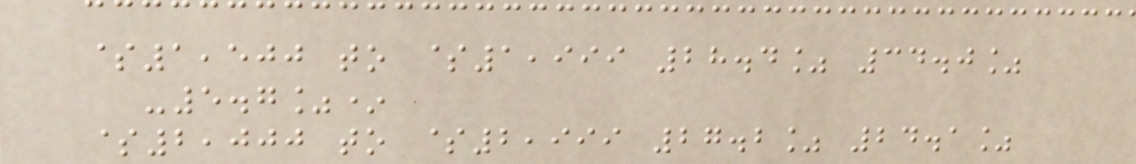$1,500 to $1,999 28.4% 34.0%
-5.7%*
$2,000 to $2,999 27.2% 24.1%
